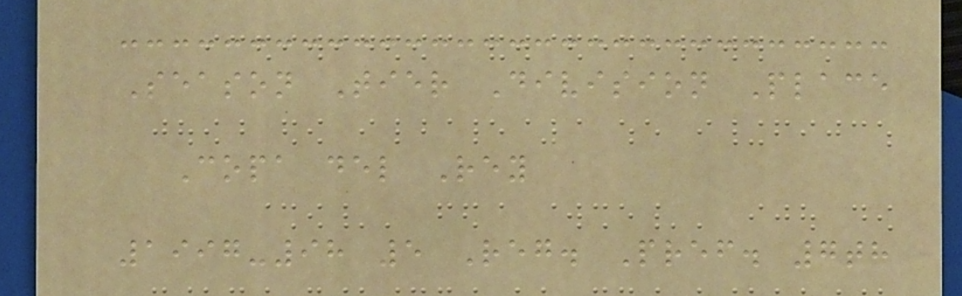Season Tier Division Place
Copa del Rey
1997-98 5 Reg. Pref. 7th
